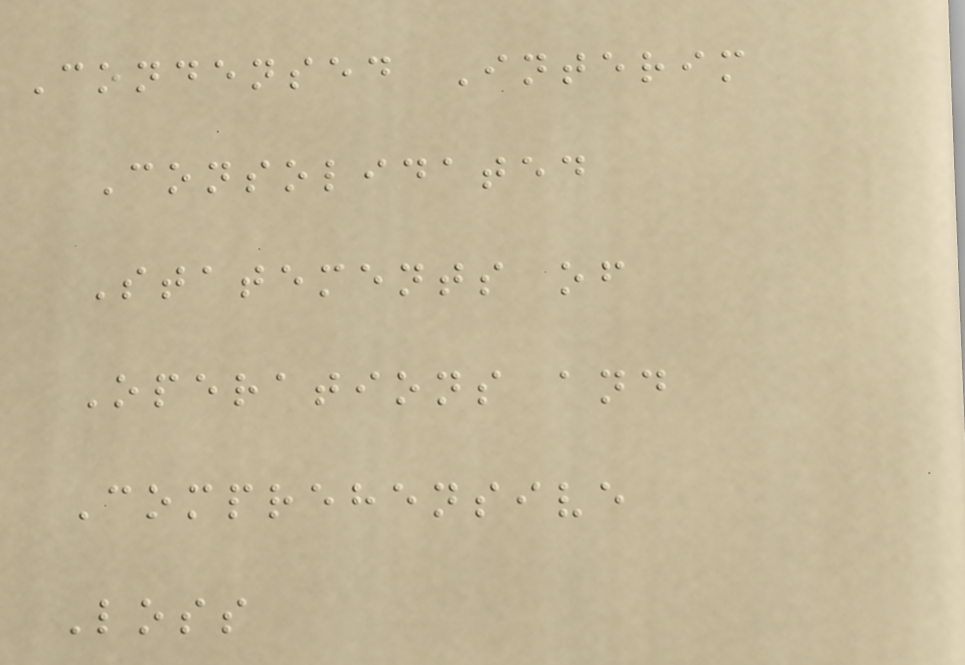Condensed Interim
Consolidated
Statements of
Operations and
Comprehensive
Loss
